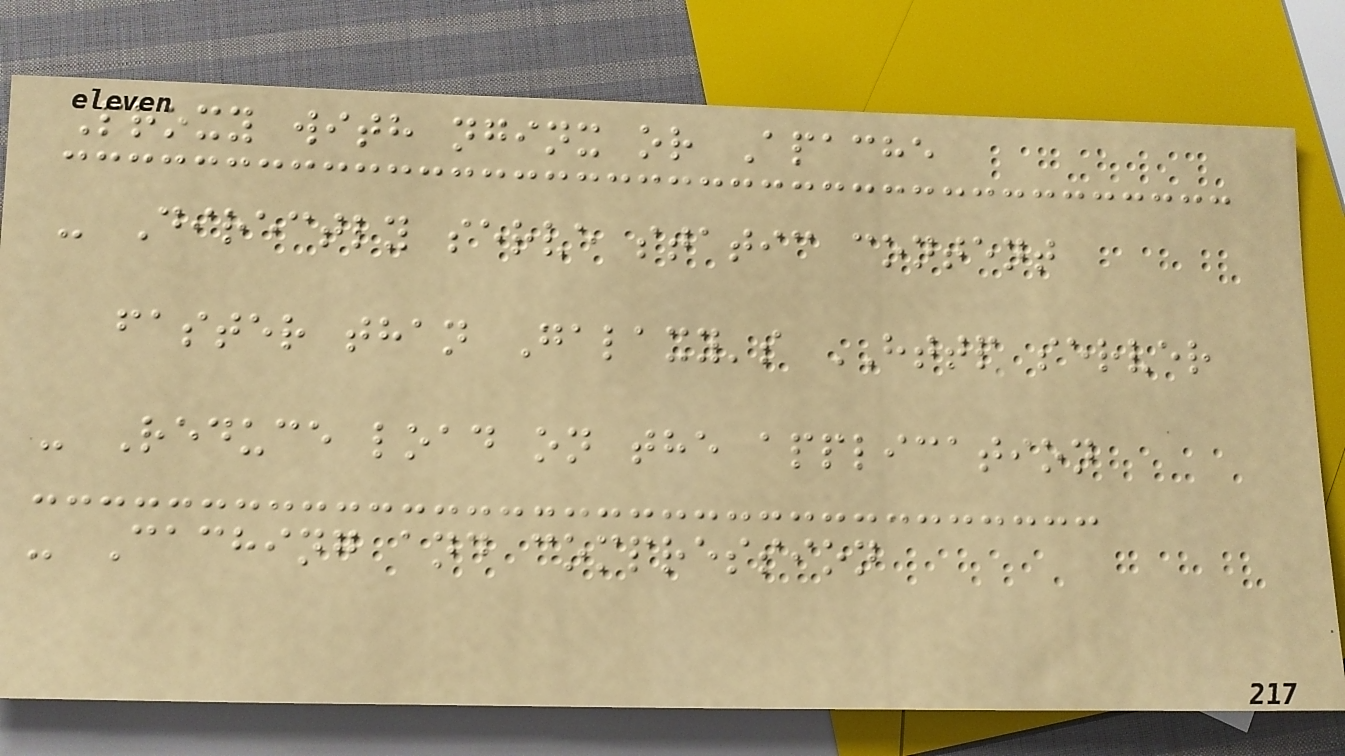Proxy with nginx or Apache
- Directly serve static content
faster than Galaxy's HTTP server
- Reduce load on the application
- Caching and compression
